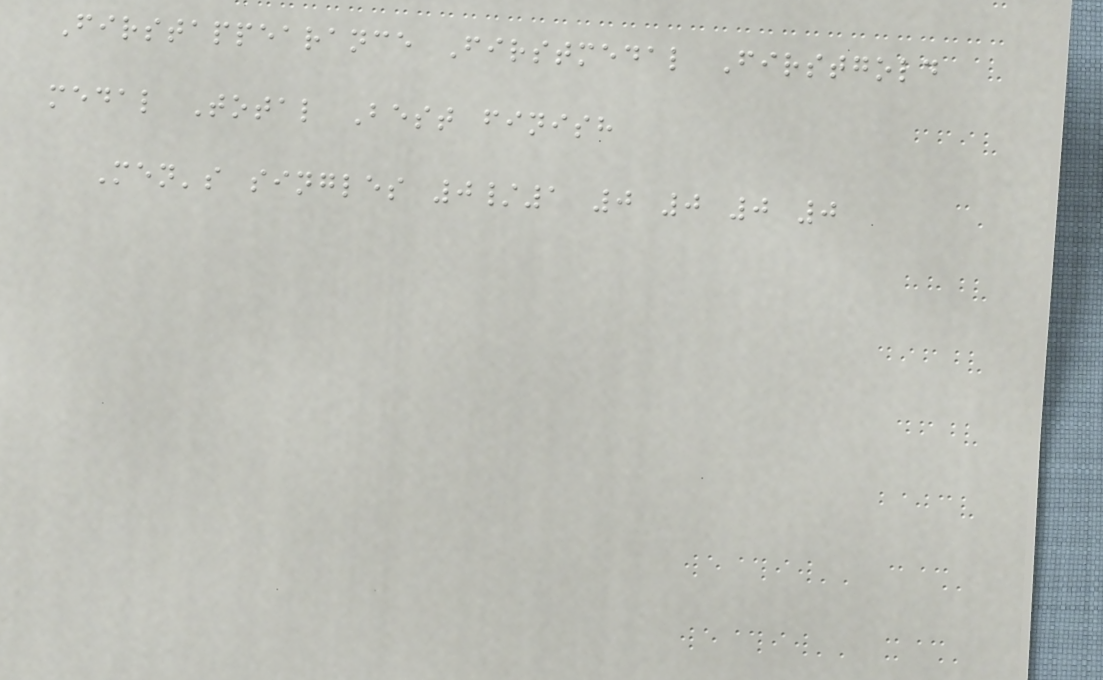Firstappearance Firstmedal Firstgold
medal Total Best finish
Men's singles 0/1 0 0 0 0
